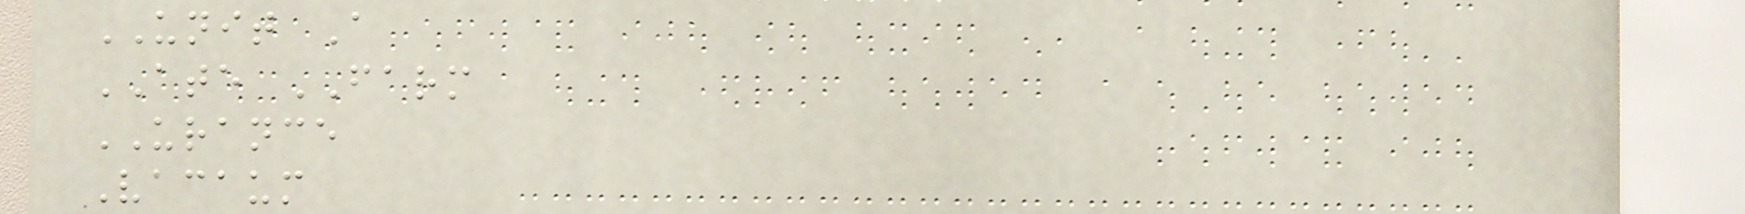UNIT A
ATE FARM
URANCE
Vacaum
